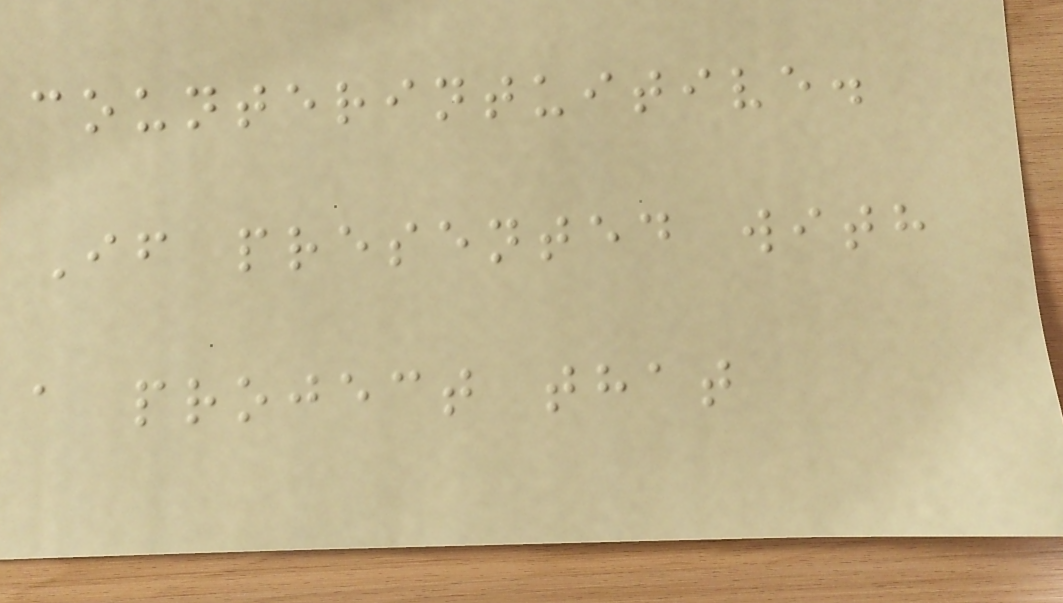counterintuitive.
If presented with
a project that
